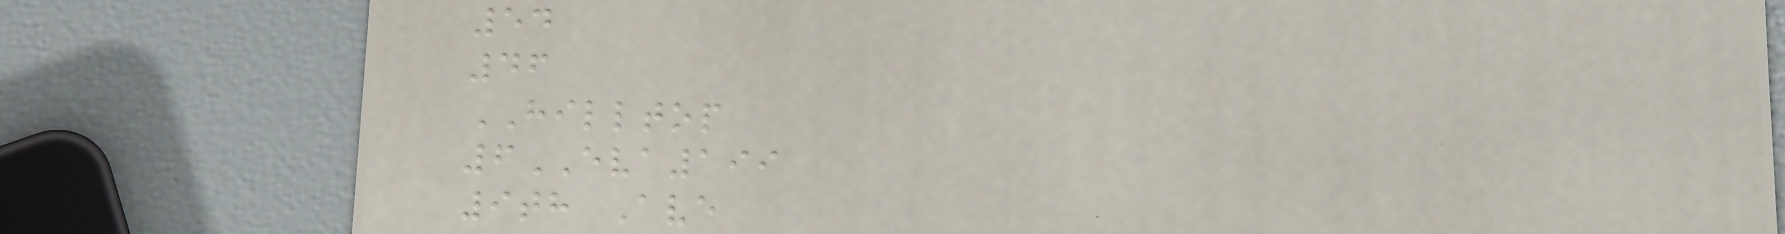54
46
HILLTOP
6EVA199
9th Ave
